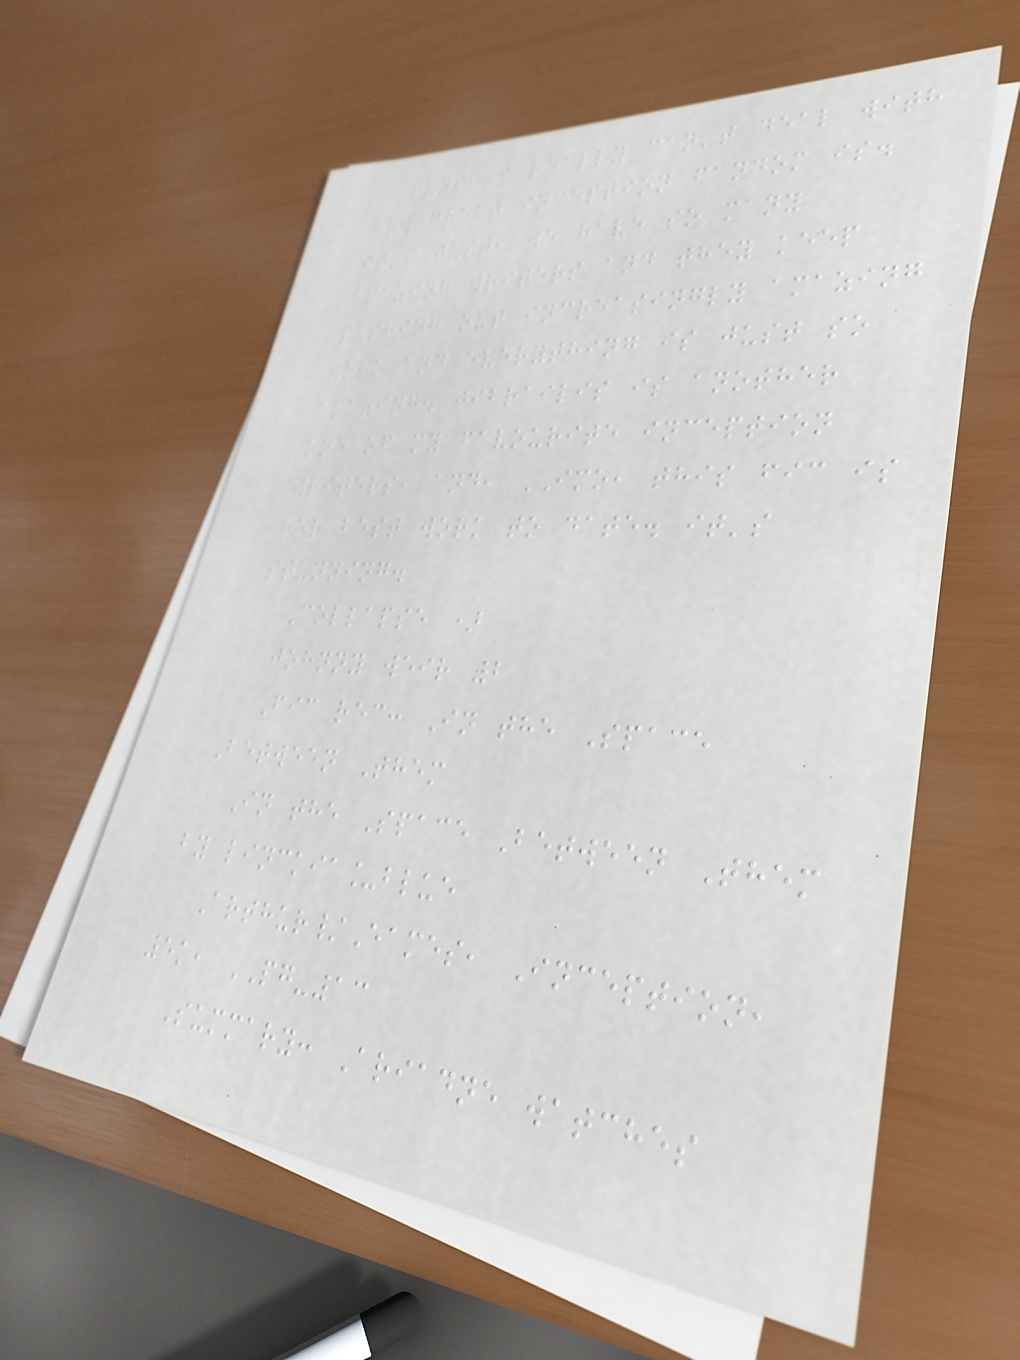guys, i really can't deal with
how great inception fandom is.
it's just, we have so many
amazing writers and they keep
pushing out increasingly amazing
work and everything is just so
amazing. jibrailis is another
one of my favourite inception
writers, and, IMO, this fic is
her best work to date. it's
stunning.
Collapse )
johnny weir 2
Fic rec: In the Space
Between Them
In the Space Between Them
by linckia_blue
Arthur/Eames, Inception,
5k, PG-13
Summary: Ariadne watches
